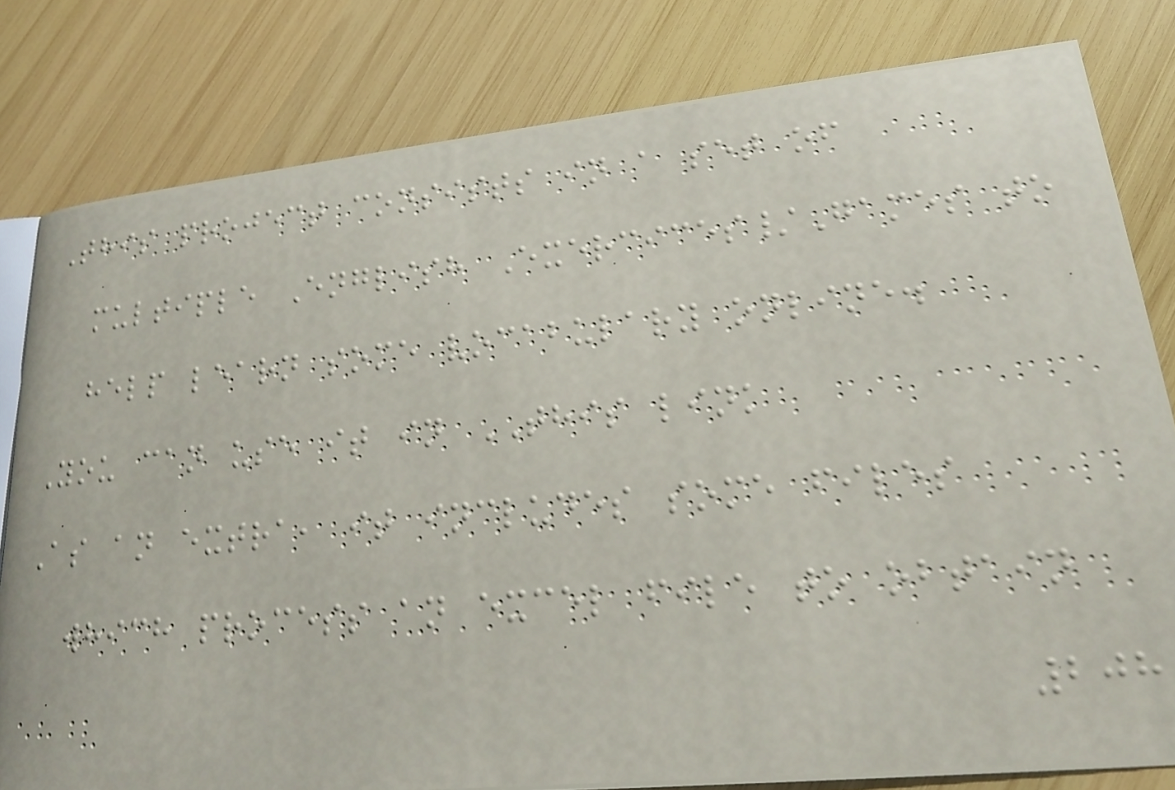This project consists in a set of
multiple English Exercices/Games to
help learn some vocabulary online.
You can use it in THIS link
As an extra, it includes some files
which process an excel file to obtain
208
